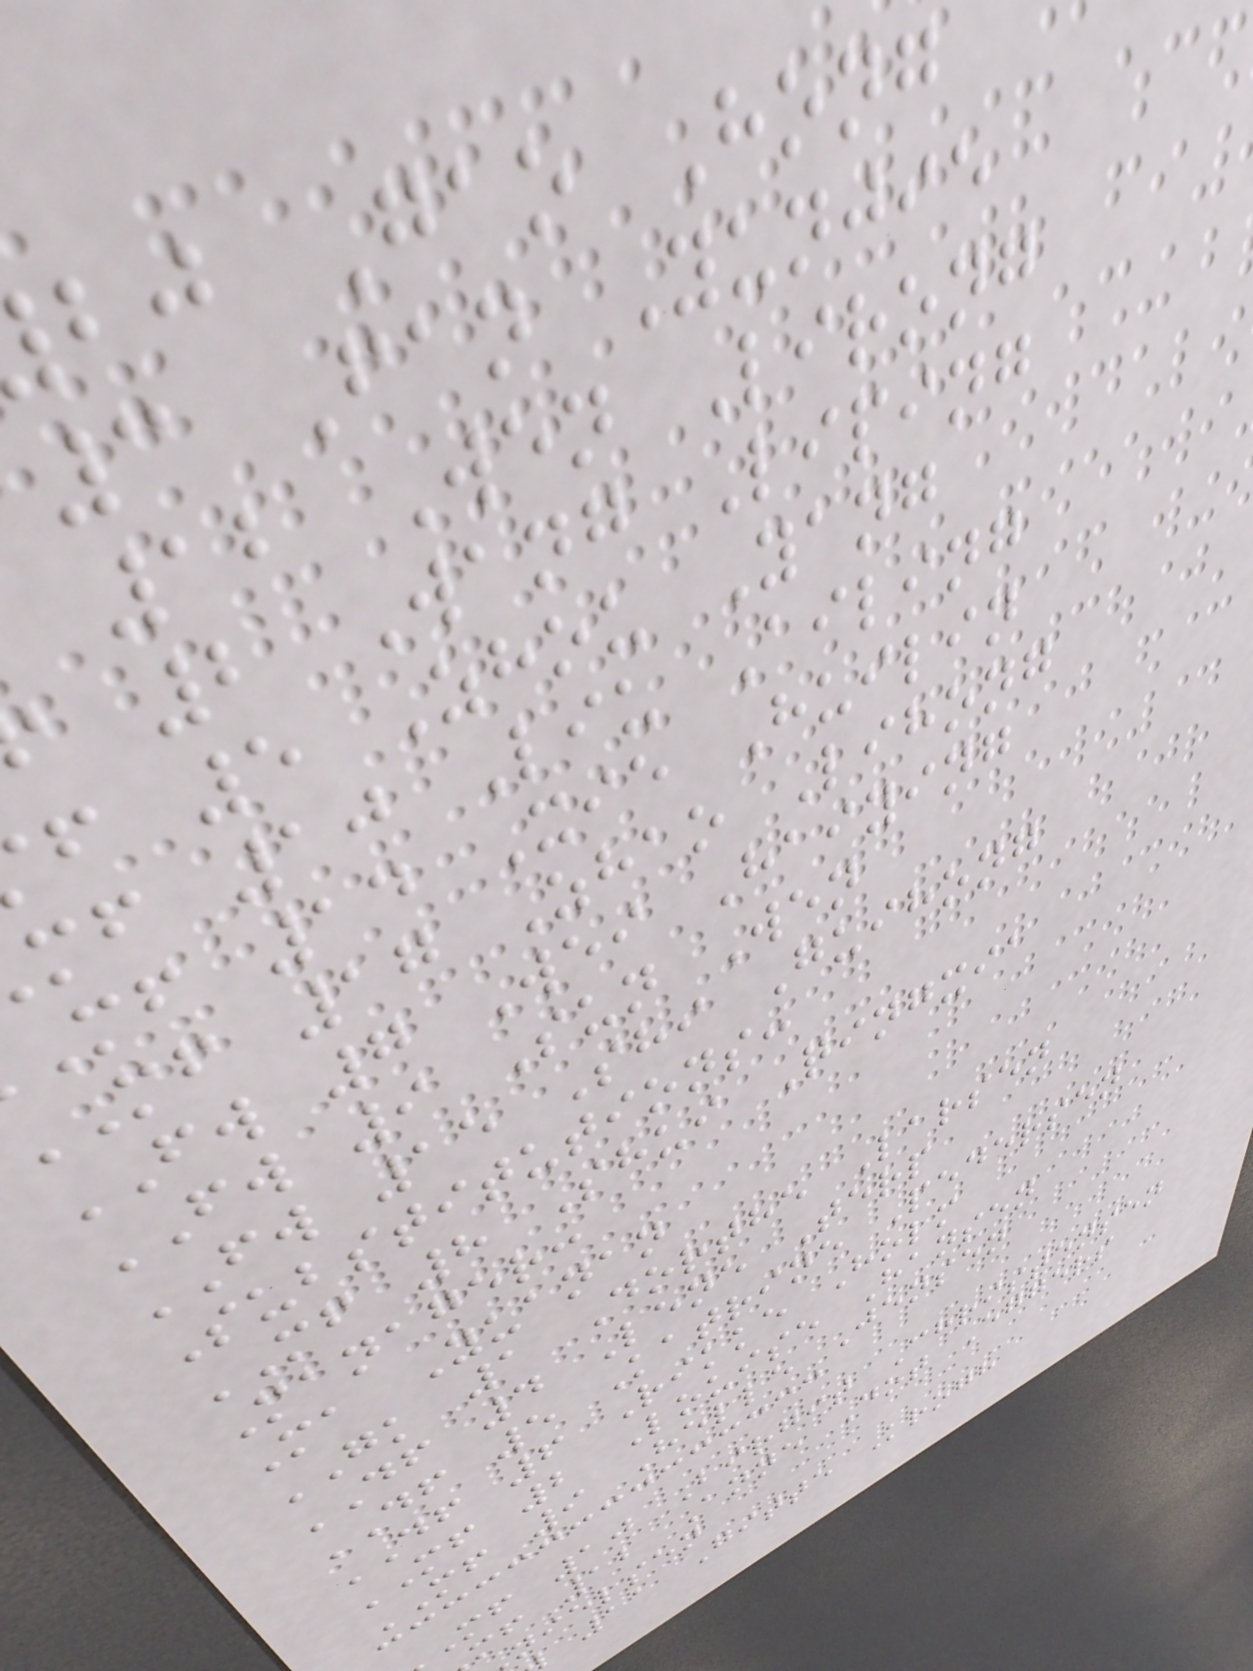bj Gao Hong
3 Fan Yunjie
12 Wen Lirong
2 Wang Liping
f 5 Zhou Yang
mf 10 Liu Ailing
mf 14 Xie Huilin
mf 17 Zhao Lihong
FW 7 Wei Haiying
FW 9 Sun Wen
FW 15 Shi Guihong
Substitutions:
MF 8 Shui Qingxia
Manager:
Ma Yuanan
GK 1 Dorthe Larsen
DF 4 Lene Terp
DF 5 Katrine Pedersen
DF 6 Rikke Holm
MF 2 Louise Hansen
MF 9 Helle Jensen
mf 10 Birgit Christensen
mf 12 Anne Dot Eggers
nielsen
11 Gitte Krogh
